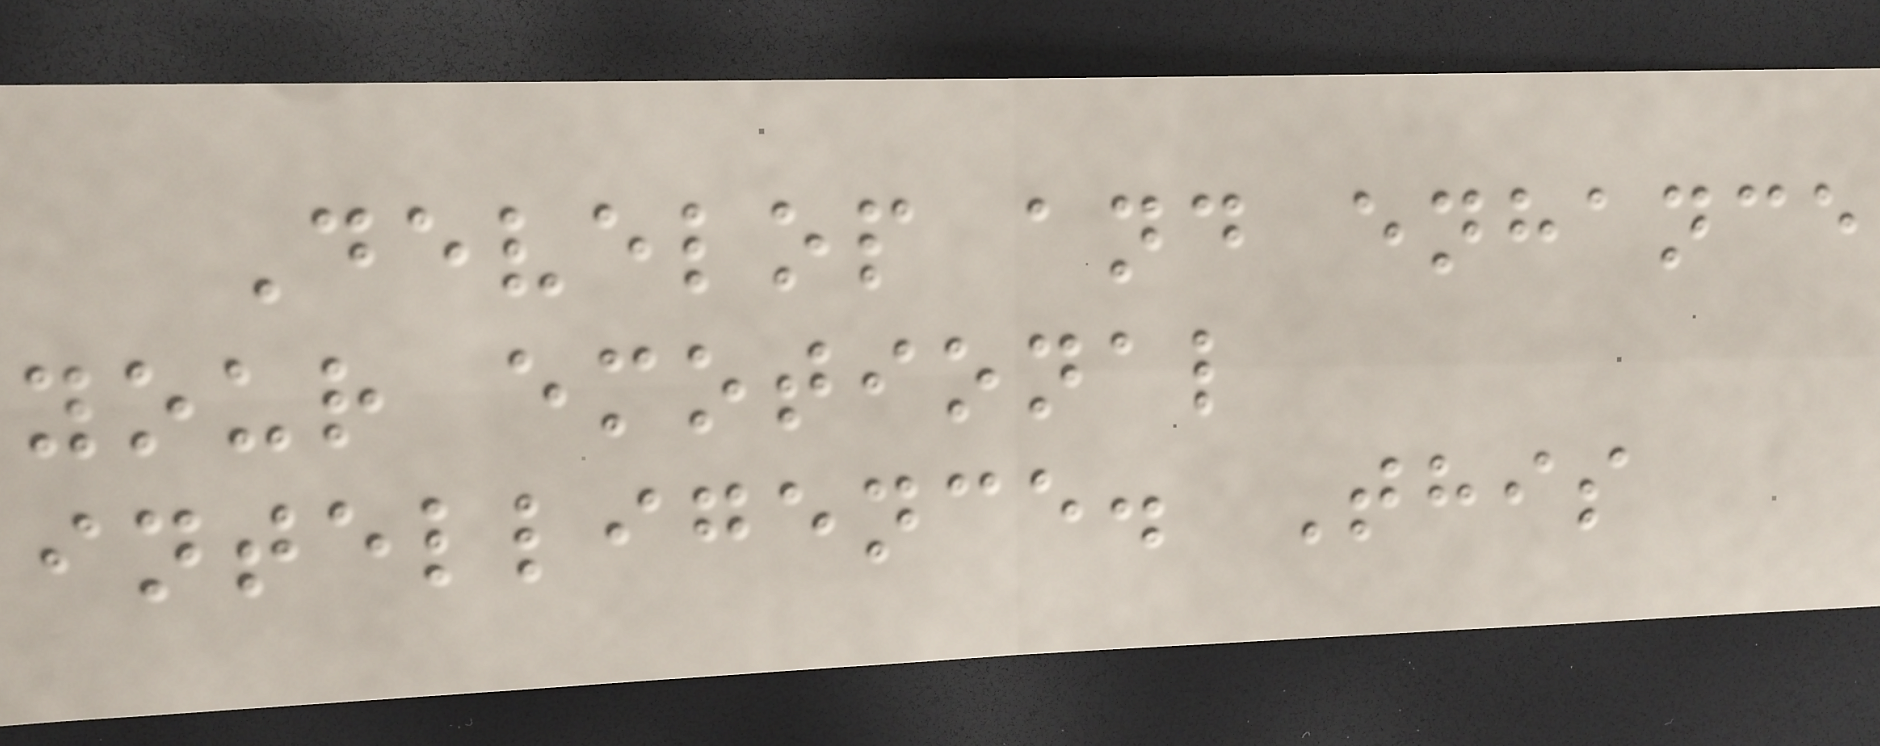Develop and enhance
your emotional
intelligence. This
